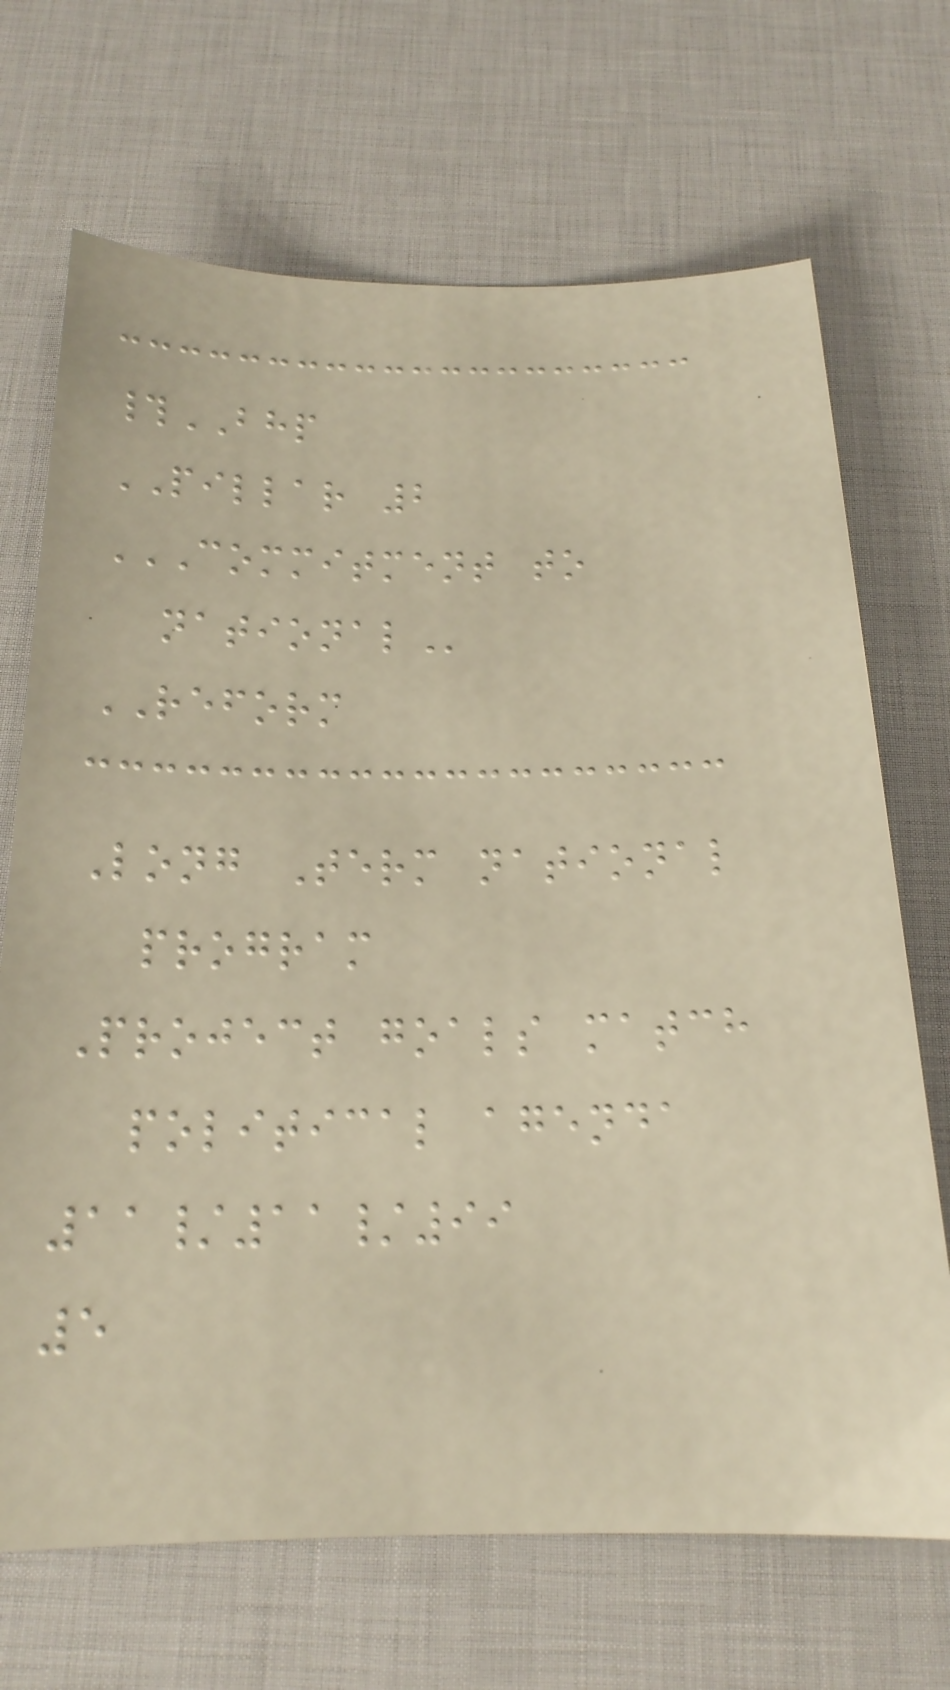#BHP
PILLAR 2
COMMITMENT TO
NATIONAL
REFORM
Long Term national
program
Project goals match
political agenda
11/11/99
5
